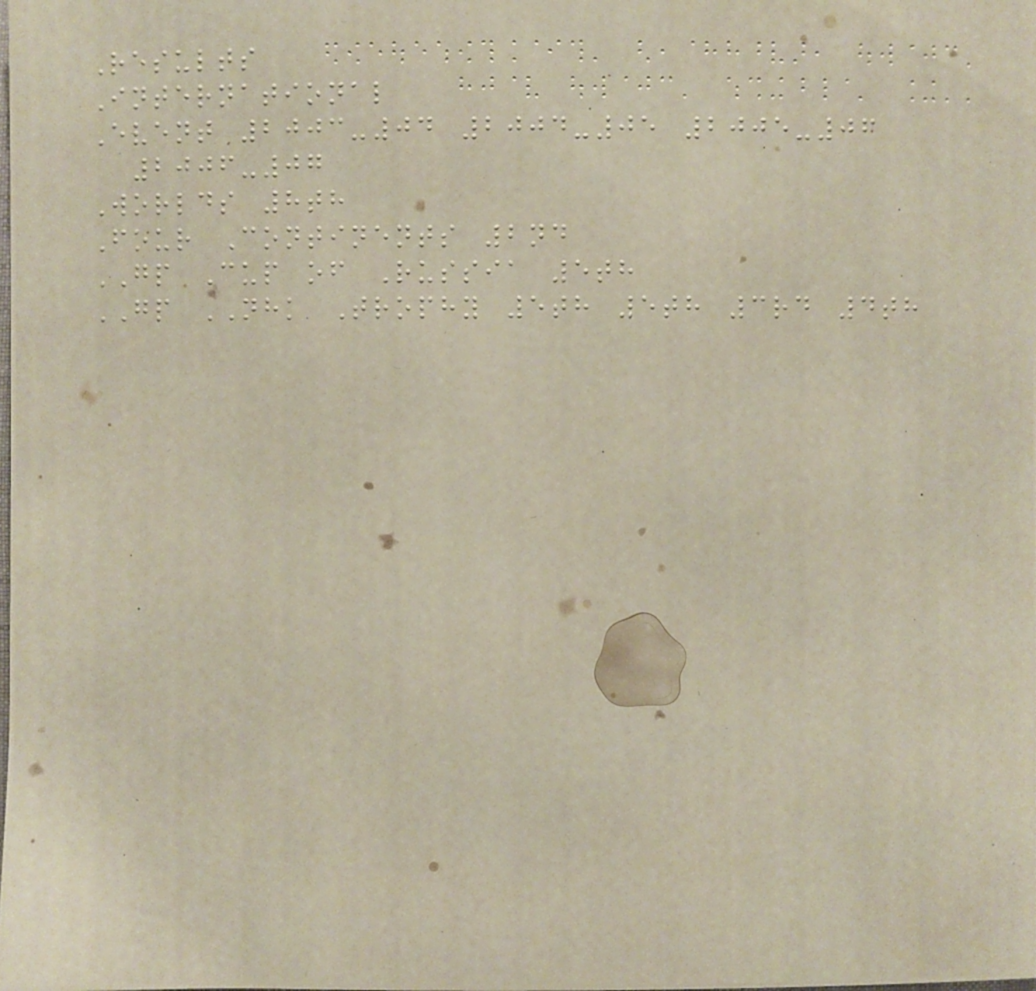Results
International
Event 2003-04 2004-05 2005-06
2006-07
Worlds 8th
Four Continents 2nd
GP Cup of Russia 5th
GP NHK Trophy 5th 5th 3rd 4th
